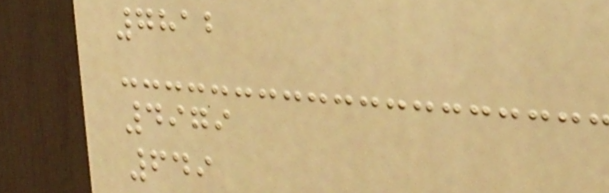7812
4979
649
